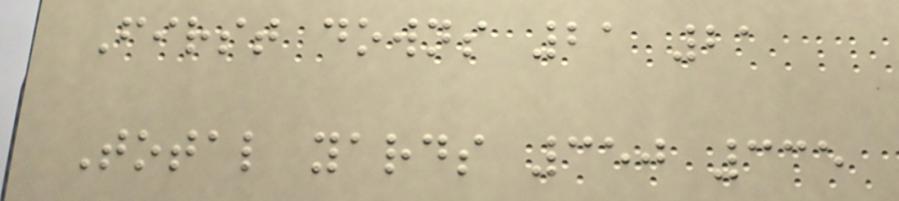First downs 21 21
Total yards 350 335
